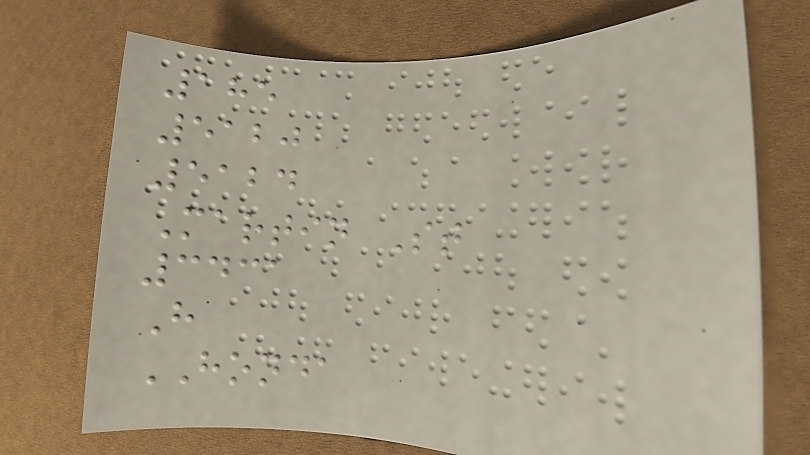185
5120
5124
Martin St
3431
H
HONDA
